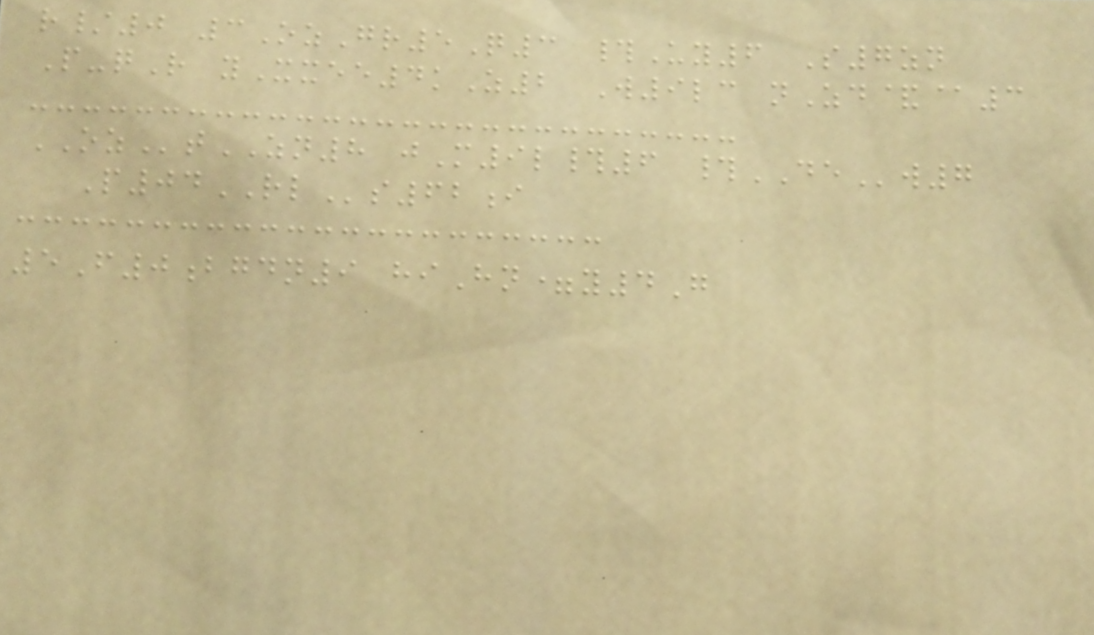r/0 3OzGr5Q3 #Uy6 S7zn
P-qR yXxee4kZ2 W9lc nZd&@3
OZtZN8 jM9l#6 #DEw7
P04RLs62i
5F0bgdn9 hiHn=y4G
